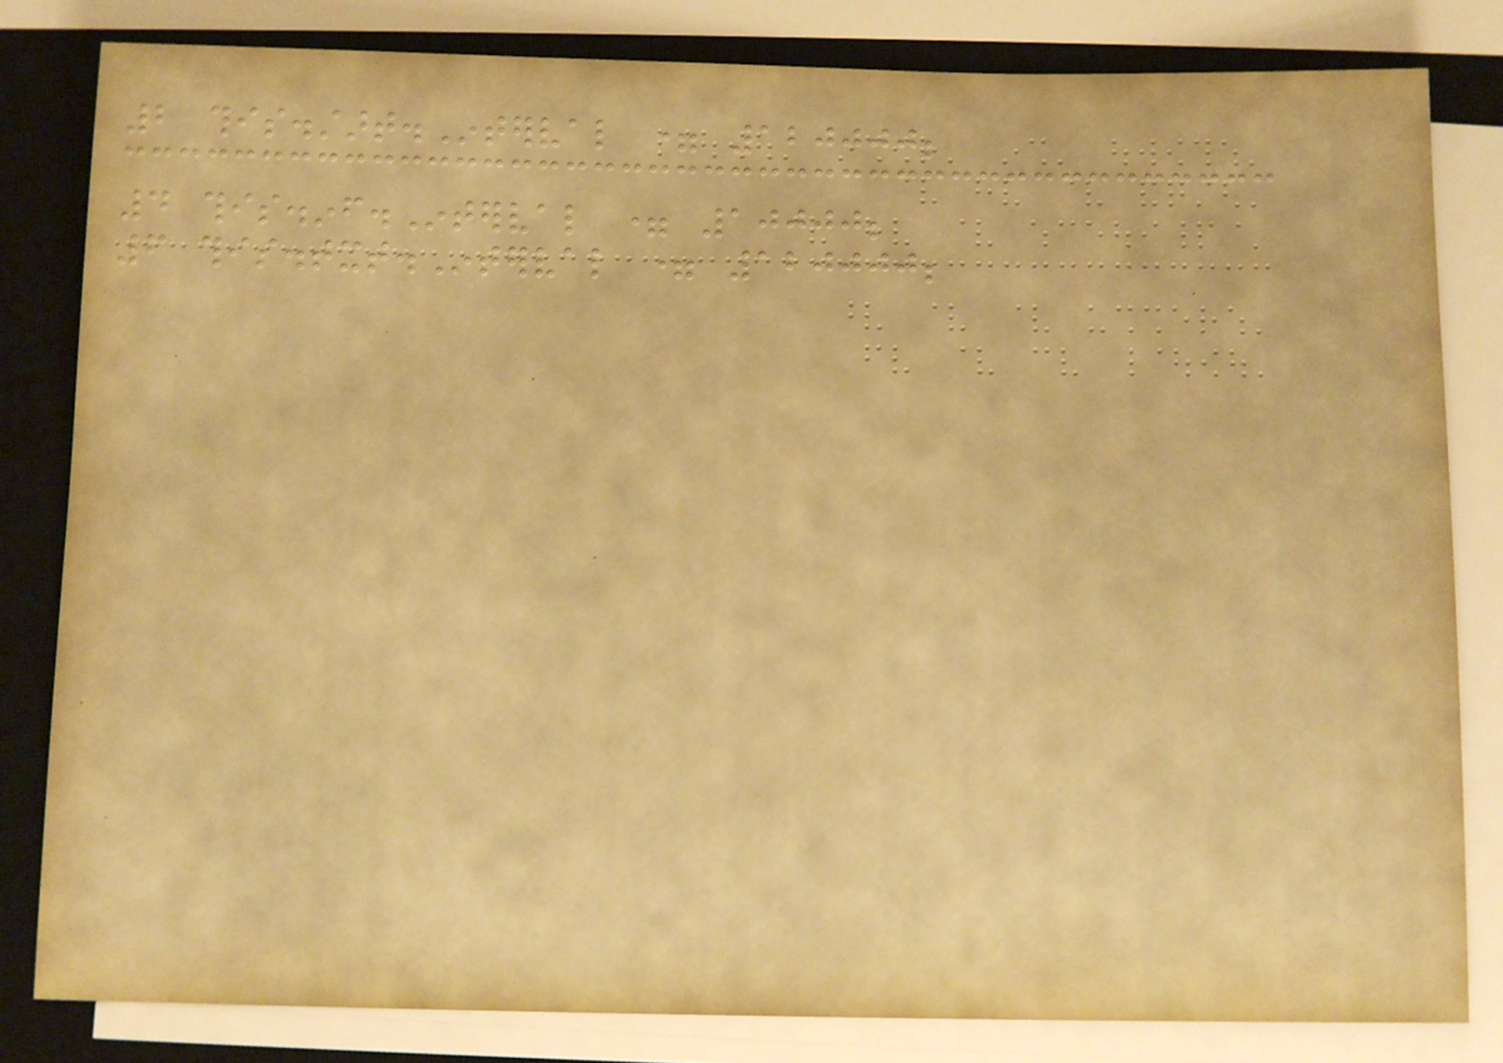2 this.start.Interval = 120000;
4 this.inf.Interval = 10000;
6 this.txt.Interval = 120000;
